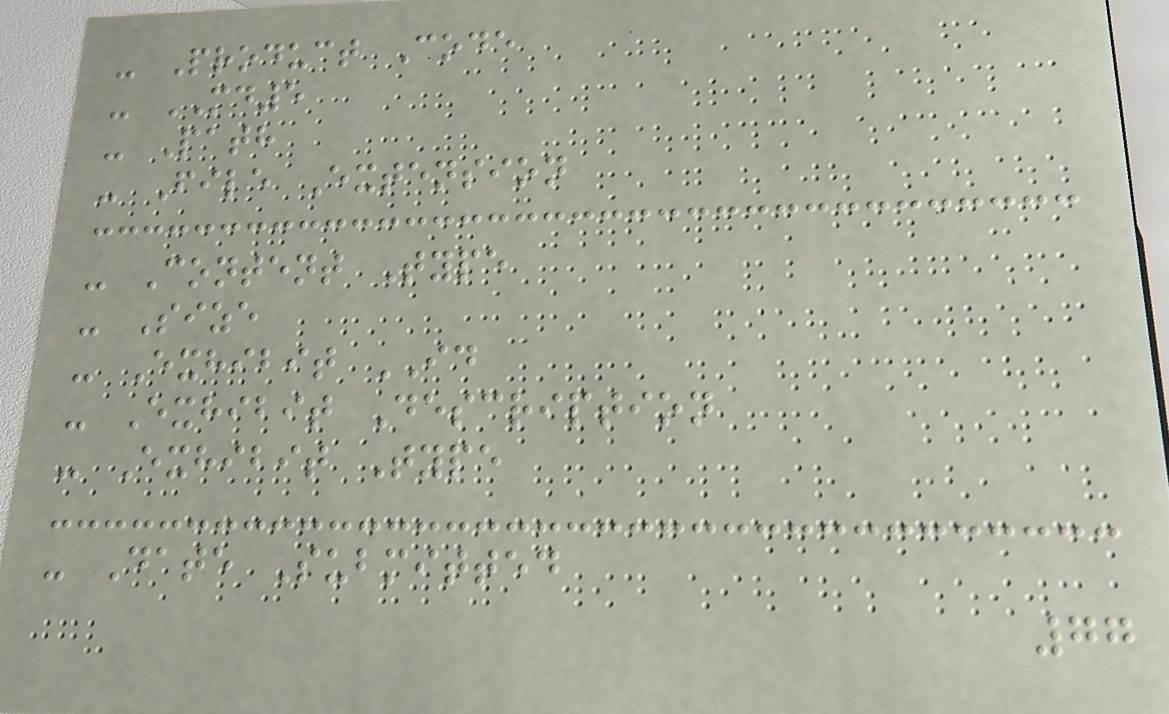- Product Code
- MD5
- Path
- File Extension
- Content Type
- Size
- Exhibit ID
- Exhibit Description
- Exhibit Type
- Date Submitted
77
